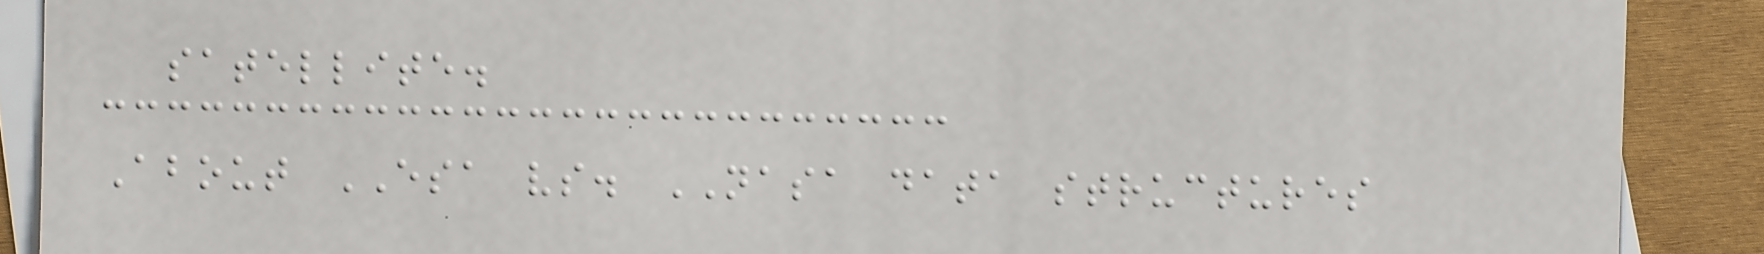satellite.
About ESA vs. NASA data structures
